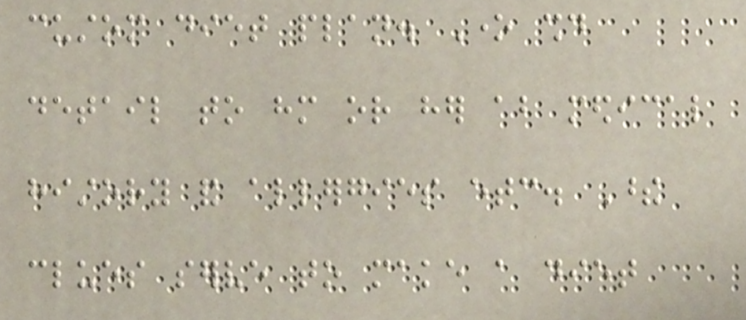custom diet plan. One should
detail to him or her about medical
history and allergies etc. These
clues serve to make a diet
